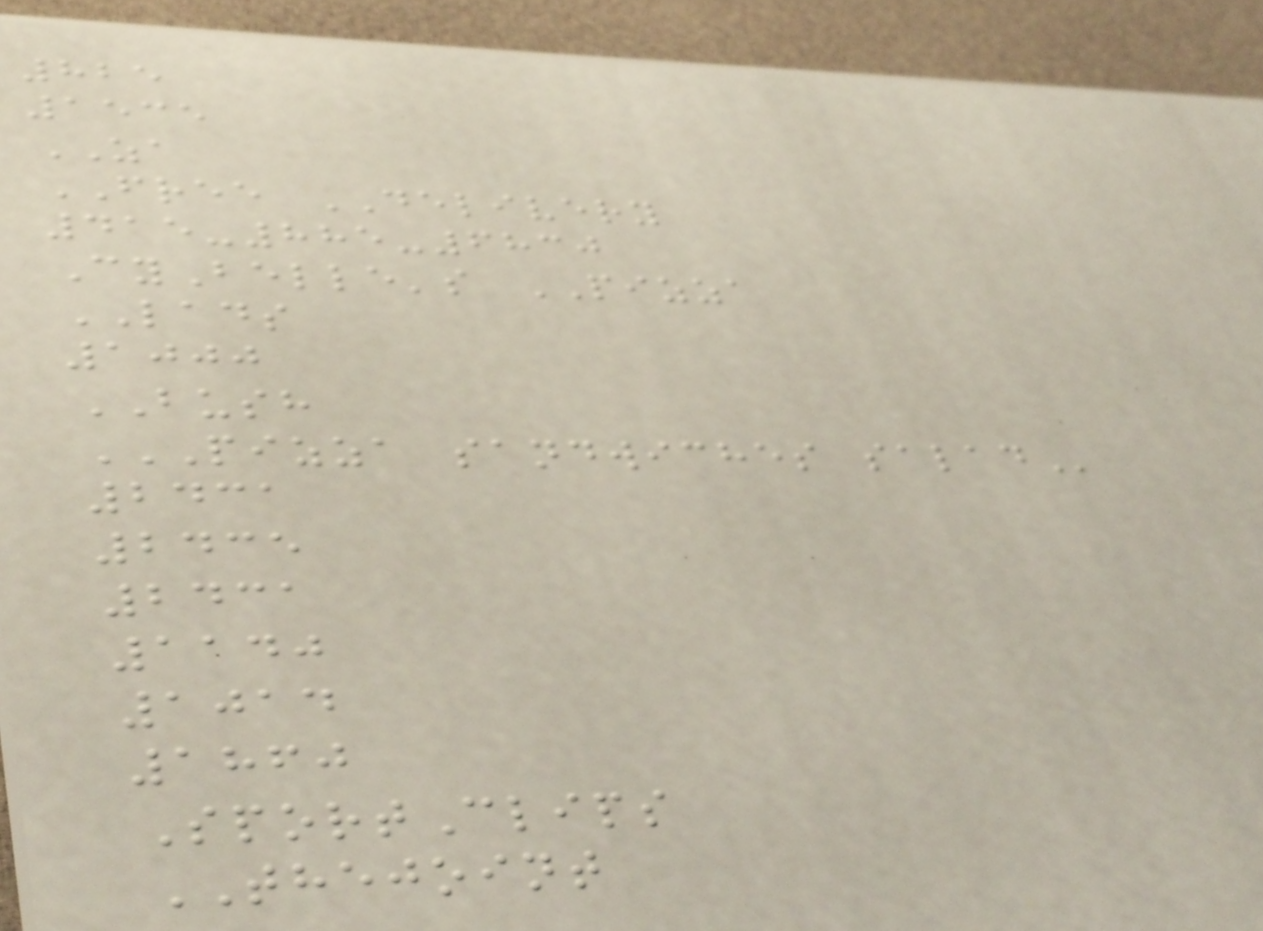825
1535
ZA
FREE DELIVERY
415-885-6830
CyBelle's PIZZA
LADS
1000
BUSH
PIZZA SANDWICHES SALAD
2431
2435
2431
1140
1014
1860
SportClips
THEJOINT
